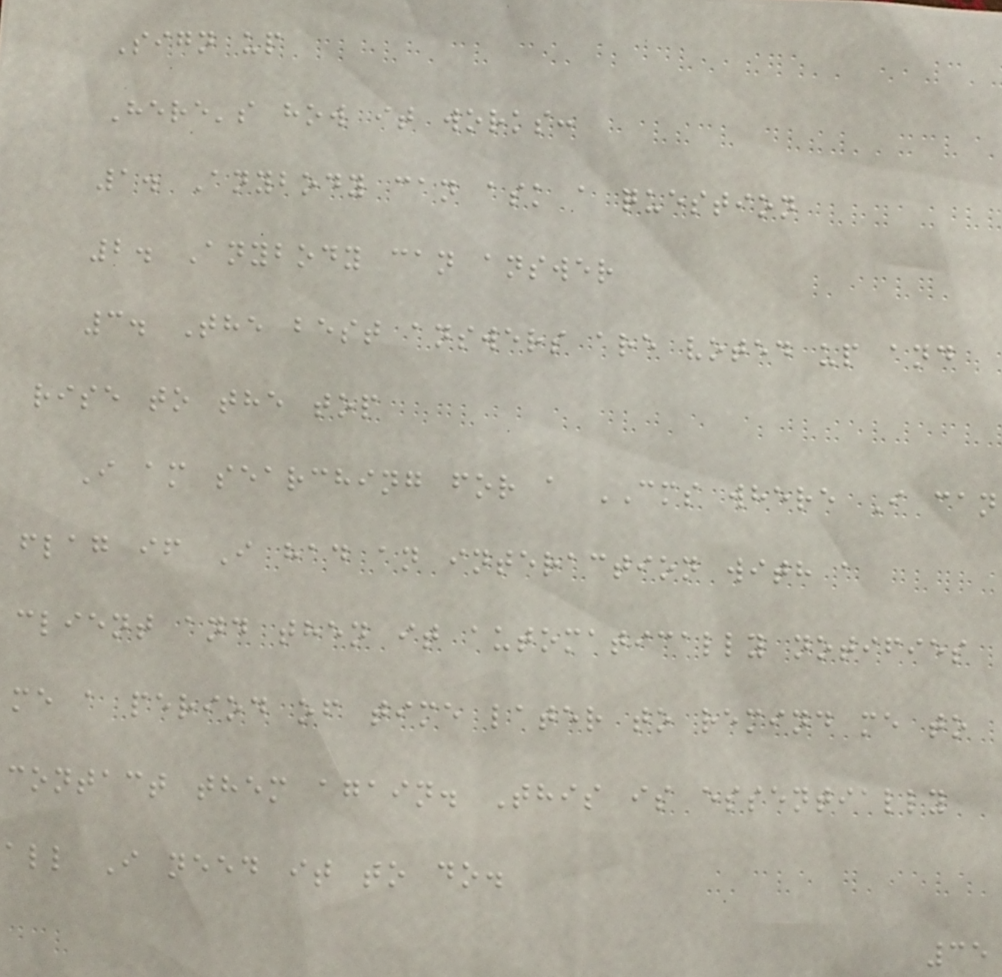Sign up
Here's how it works:
1. Anybody can ask a question
2. Anybody can answer
3. The best answers are voted up and
rise to the top
I am searching for a CMS where I can
flag if I had an interaction with a
client and then it automatically notifies
me a period of time later to remind me to
contact them again. This is essentially
all I need it to do.
35
